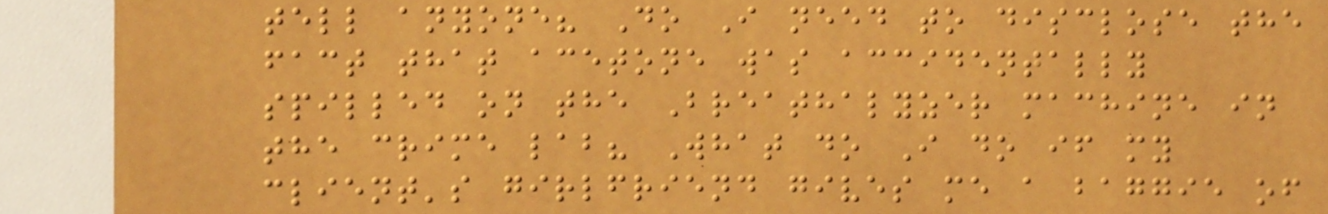tell anyone? Do I need to disclose the
fact that acetone was accidentally
spilled on the Breathalyzer machine in
the crime lab? What do I do if my
client's girlfriend gives me a baggie of
